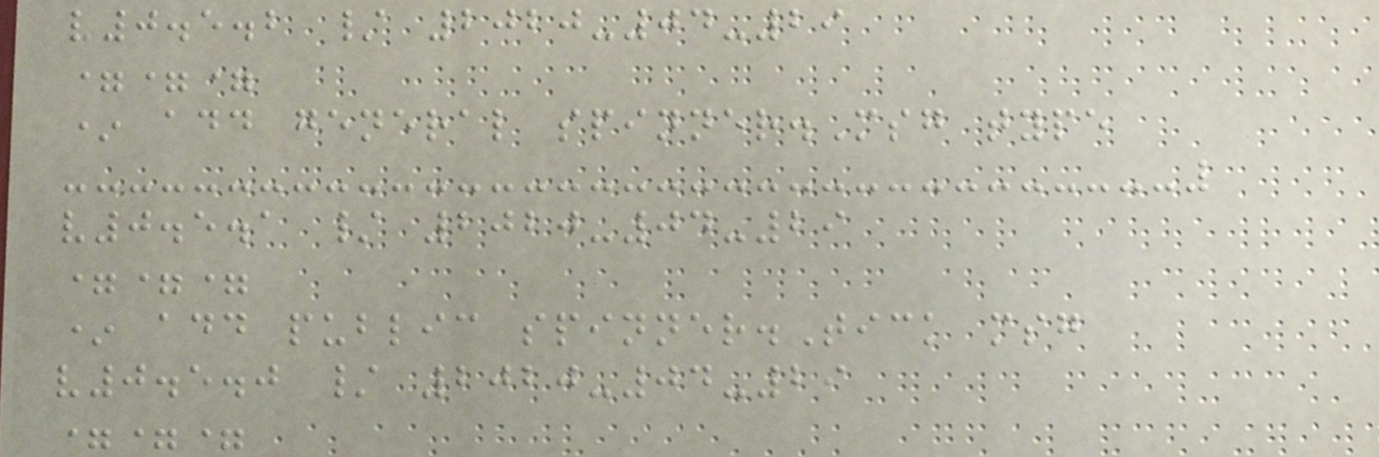v0.5.2 / 2020-04-29
===
* add general spinner.Msg type
v0.5.1 / 2020-04-29
===
* add public spinner.Tick msg
v0.5.0 / 2020-04-29
===
